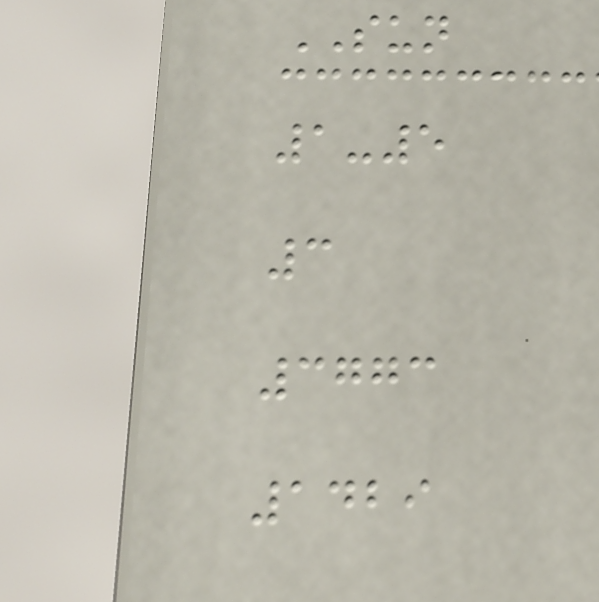SUN
1-5
3
3773
1429
